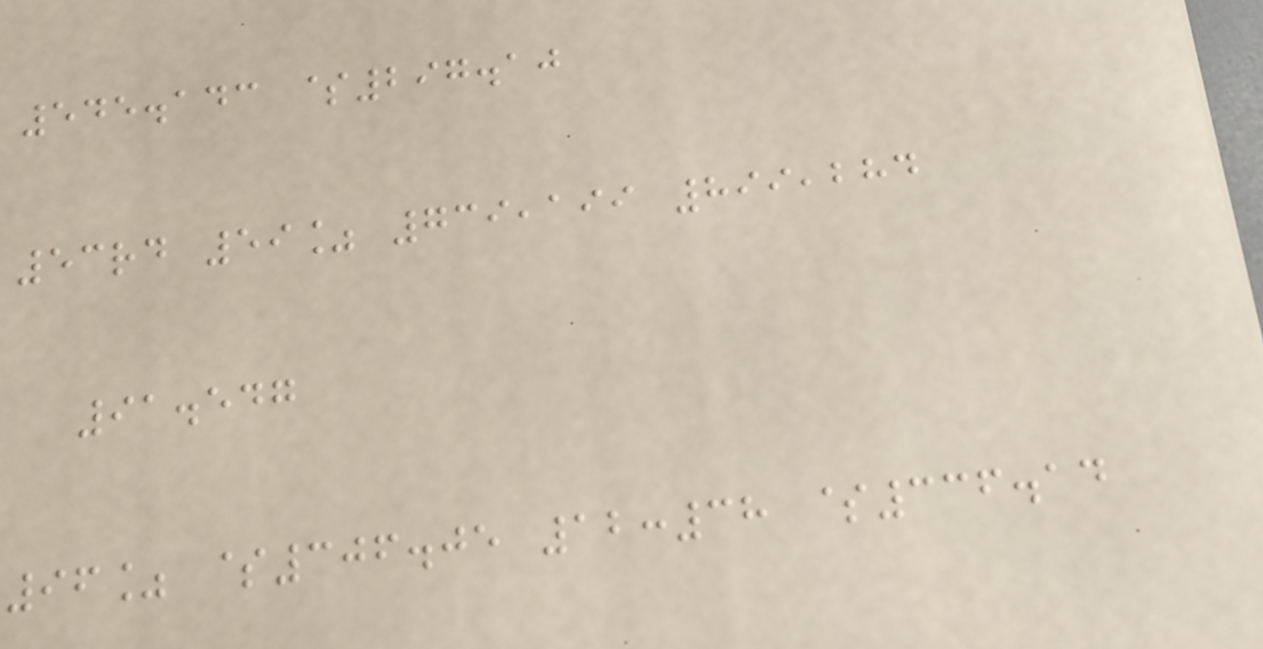545.143 $297.10
53rd 59% 739,199 899,284
91.547
96% $306.05 12:38 $336.14
